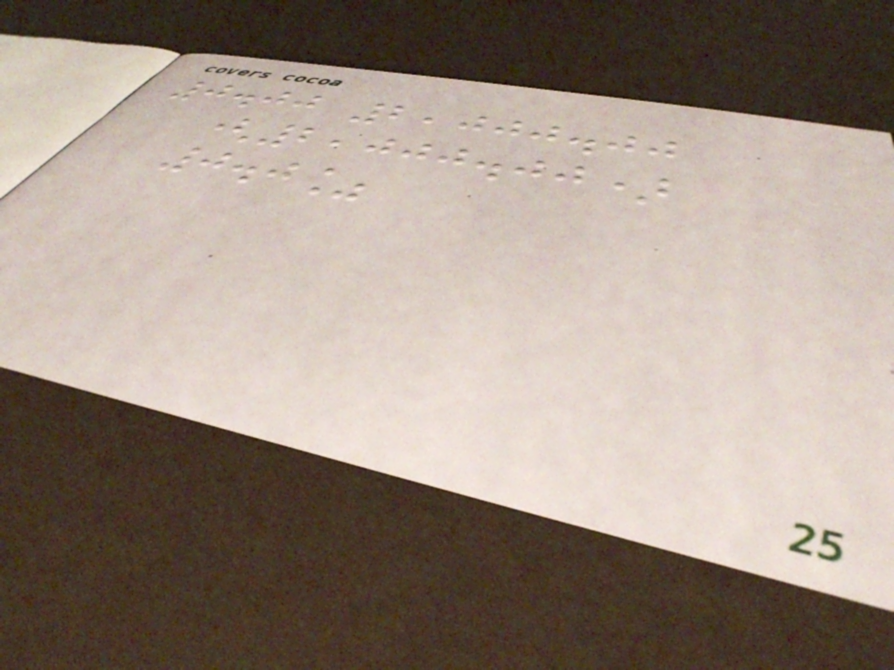0.00 2,000.00
(2,000.00)
0.0%
